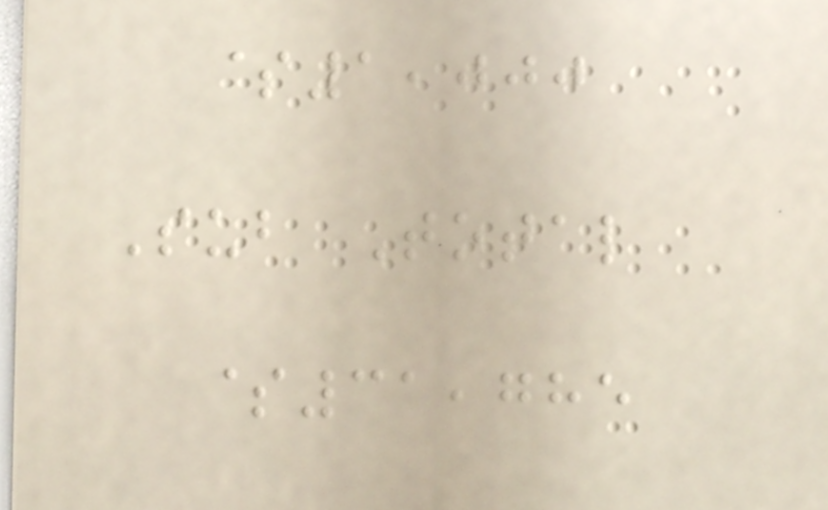$1,000
Sub Total
$31,785
